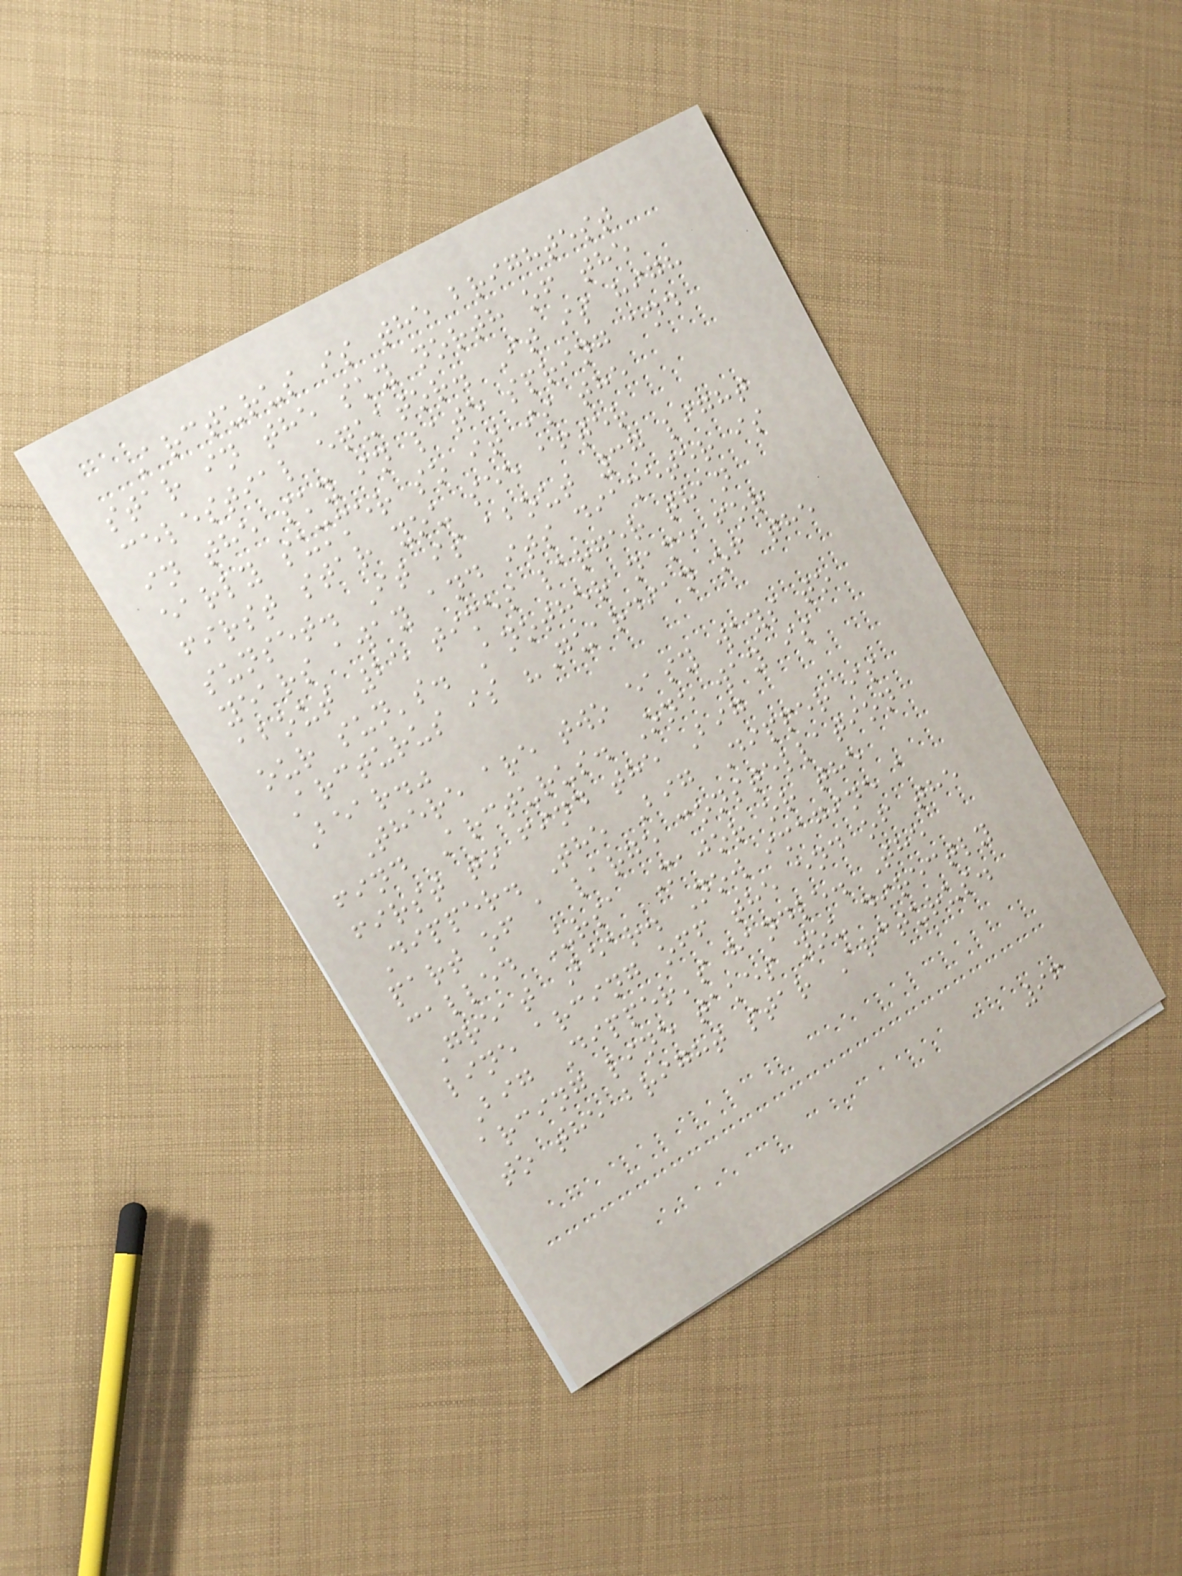Arcturus is the brightest
star in the sky north of the
celestial equator. It is high
in the sky in late spring and
early summer so it is the
first star you see after
sunset. It is about 37 light
years away and its diameter is
about 25 times larger than
our sun's. Another name for
Arcturus is "Guardian of the
Bear."
There are two easy ways to
find Arcturus. One way is
first to find the Big
Dipper. The Big Dipper is
part of a large constellation
called Ursa Major or the
Great Bear. Now imagine a
line arcing off the end of the
Big Dipper's handle. The
arcing line takes you directly
to the bright star Arcturus.
96
